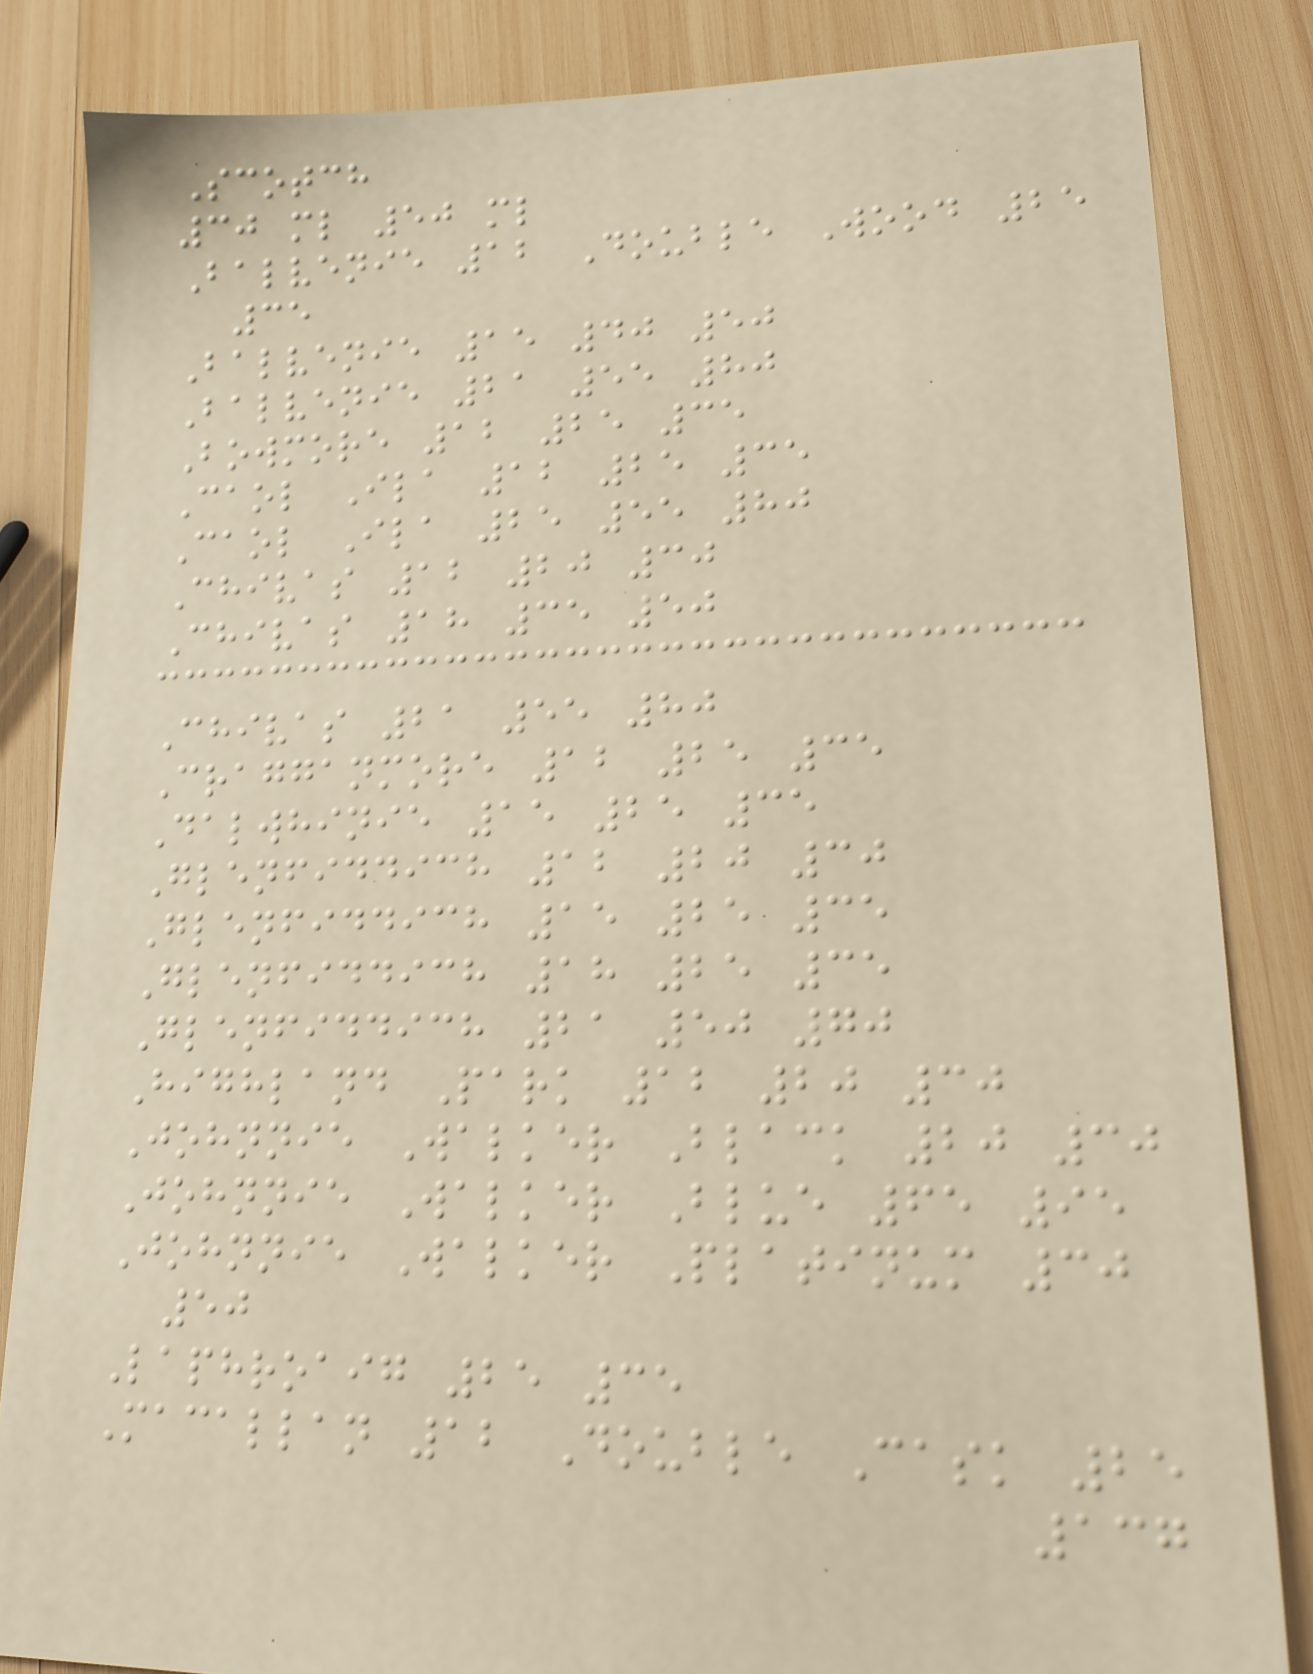Scotch
30 ml 50 ml
Balvenie 12 Double Wood 25
35
Balvenie 15 40 50
Balvenie 21 55 80
Bowmore 12 25 35
Caol Ila 12 25 35
Caol Ila 25 55 80
Chivas 12 20 30
Chivas 18 35 50
Chivas 21 55 80
Cragganmore 12 25 35
Dalwhinie 15 25 35
Glenfiddich 12 20 30
Glenfiddich 15 25 35
Glenfiddich 18 25 35
Glenfiddich 21 50 70
Highland Park 12 20 30
Johnnie Walker Black 20 30
Johnnie Walker Blue 65 95
Johnnie Walker Platinum 30
50
Laphroaig 25 35
Macallan 12 Double Cask 25
137
